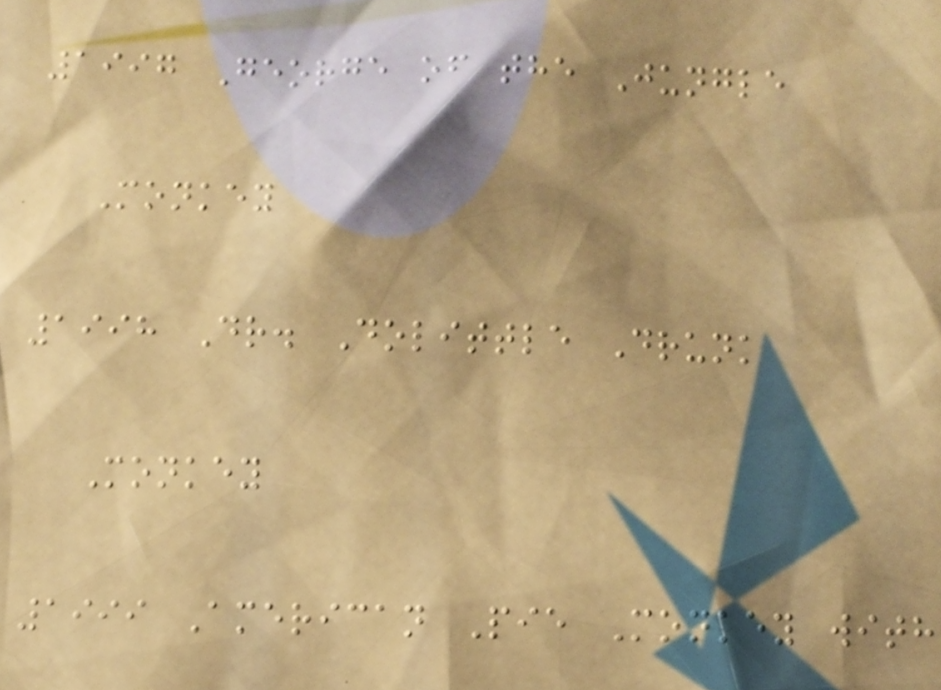1997 George of the Jungle
Monkey
1998 Dr. Dolittle Drunk
Monkey
1999 American Pie Monkey with
